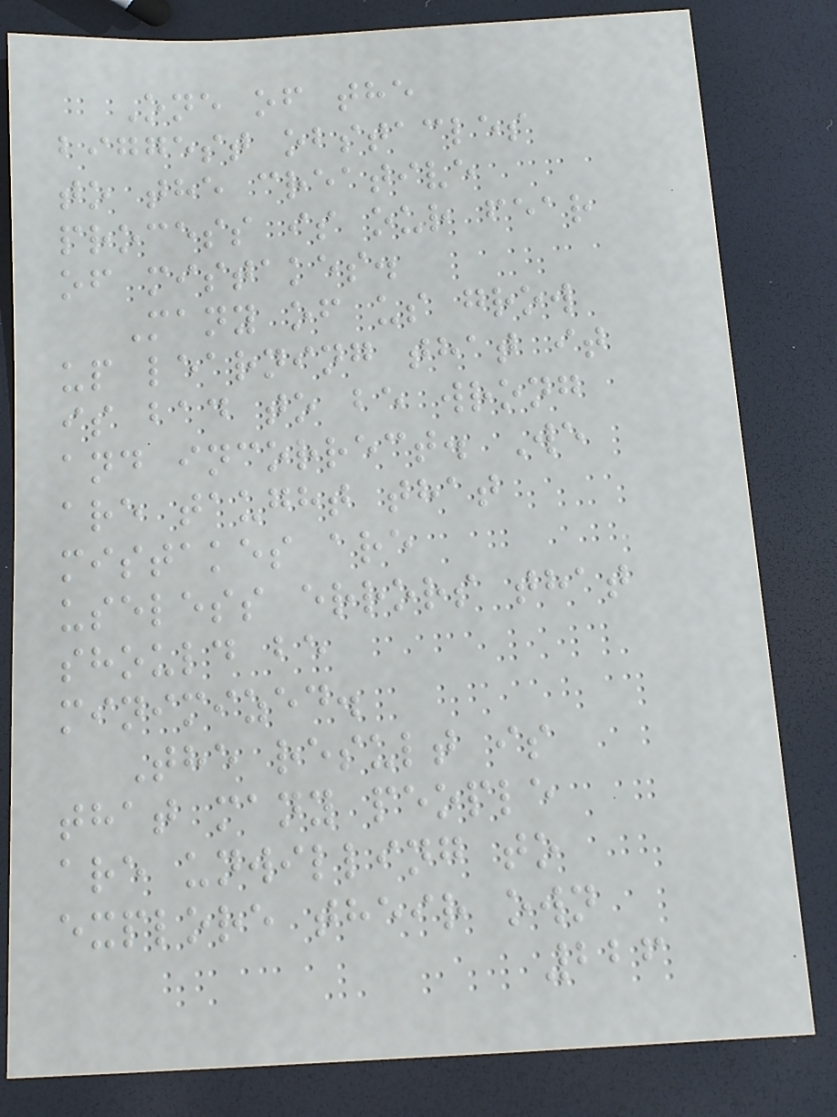One of the
biggest obstacles
to the creative
process is our fear
of mistakes.
Many of us grow
up learning that it
is bad to be wrong
and incorrect. We
are taught that
mistakes are
useless errors that
should be
minimized.
The result is
that many people
are unwilling to
explore their own
226
